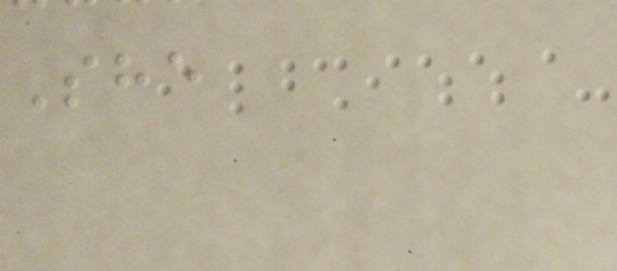She
